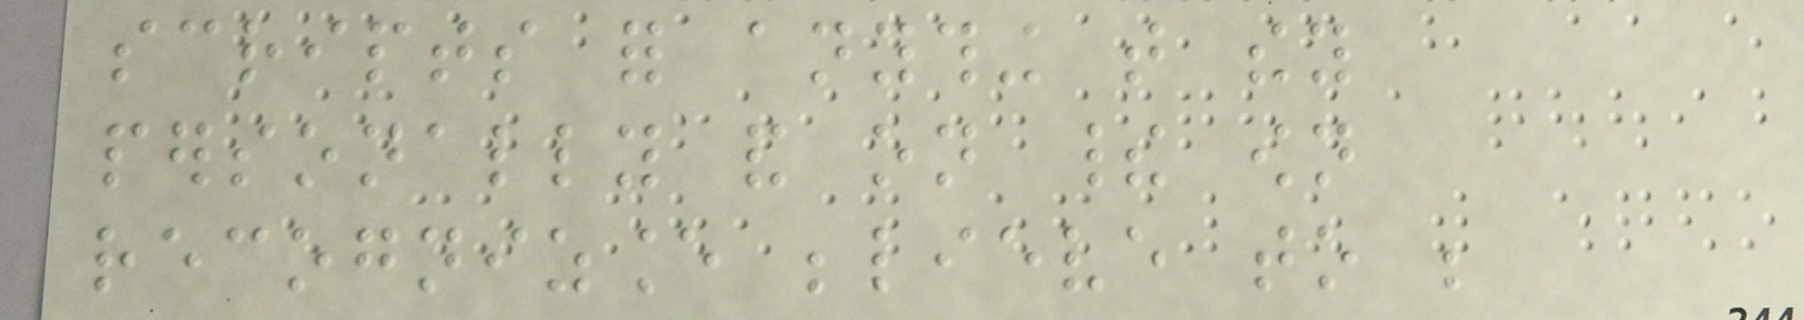scripts for anything that they
personally and on their own
recognizance believe to be
